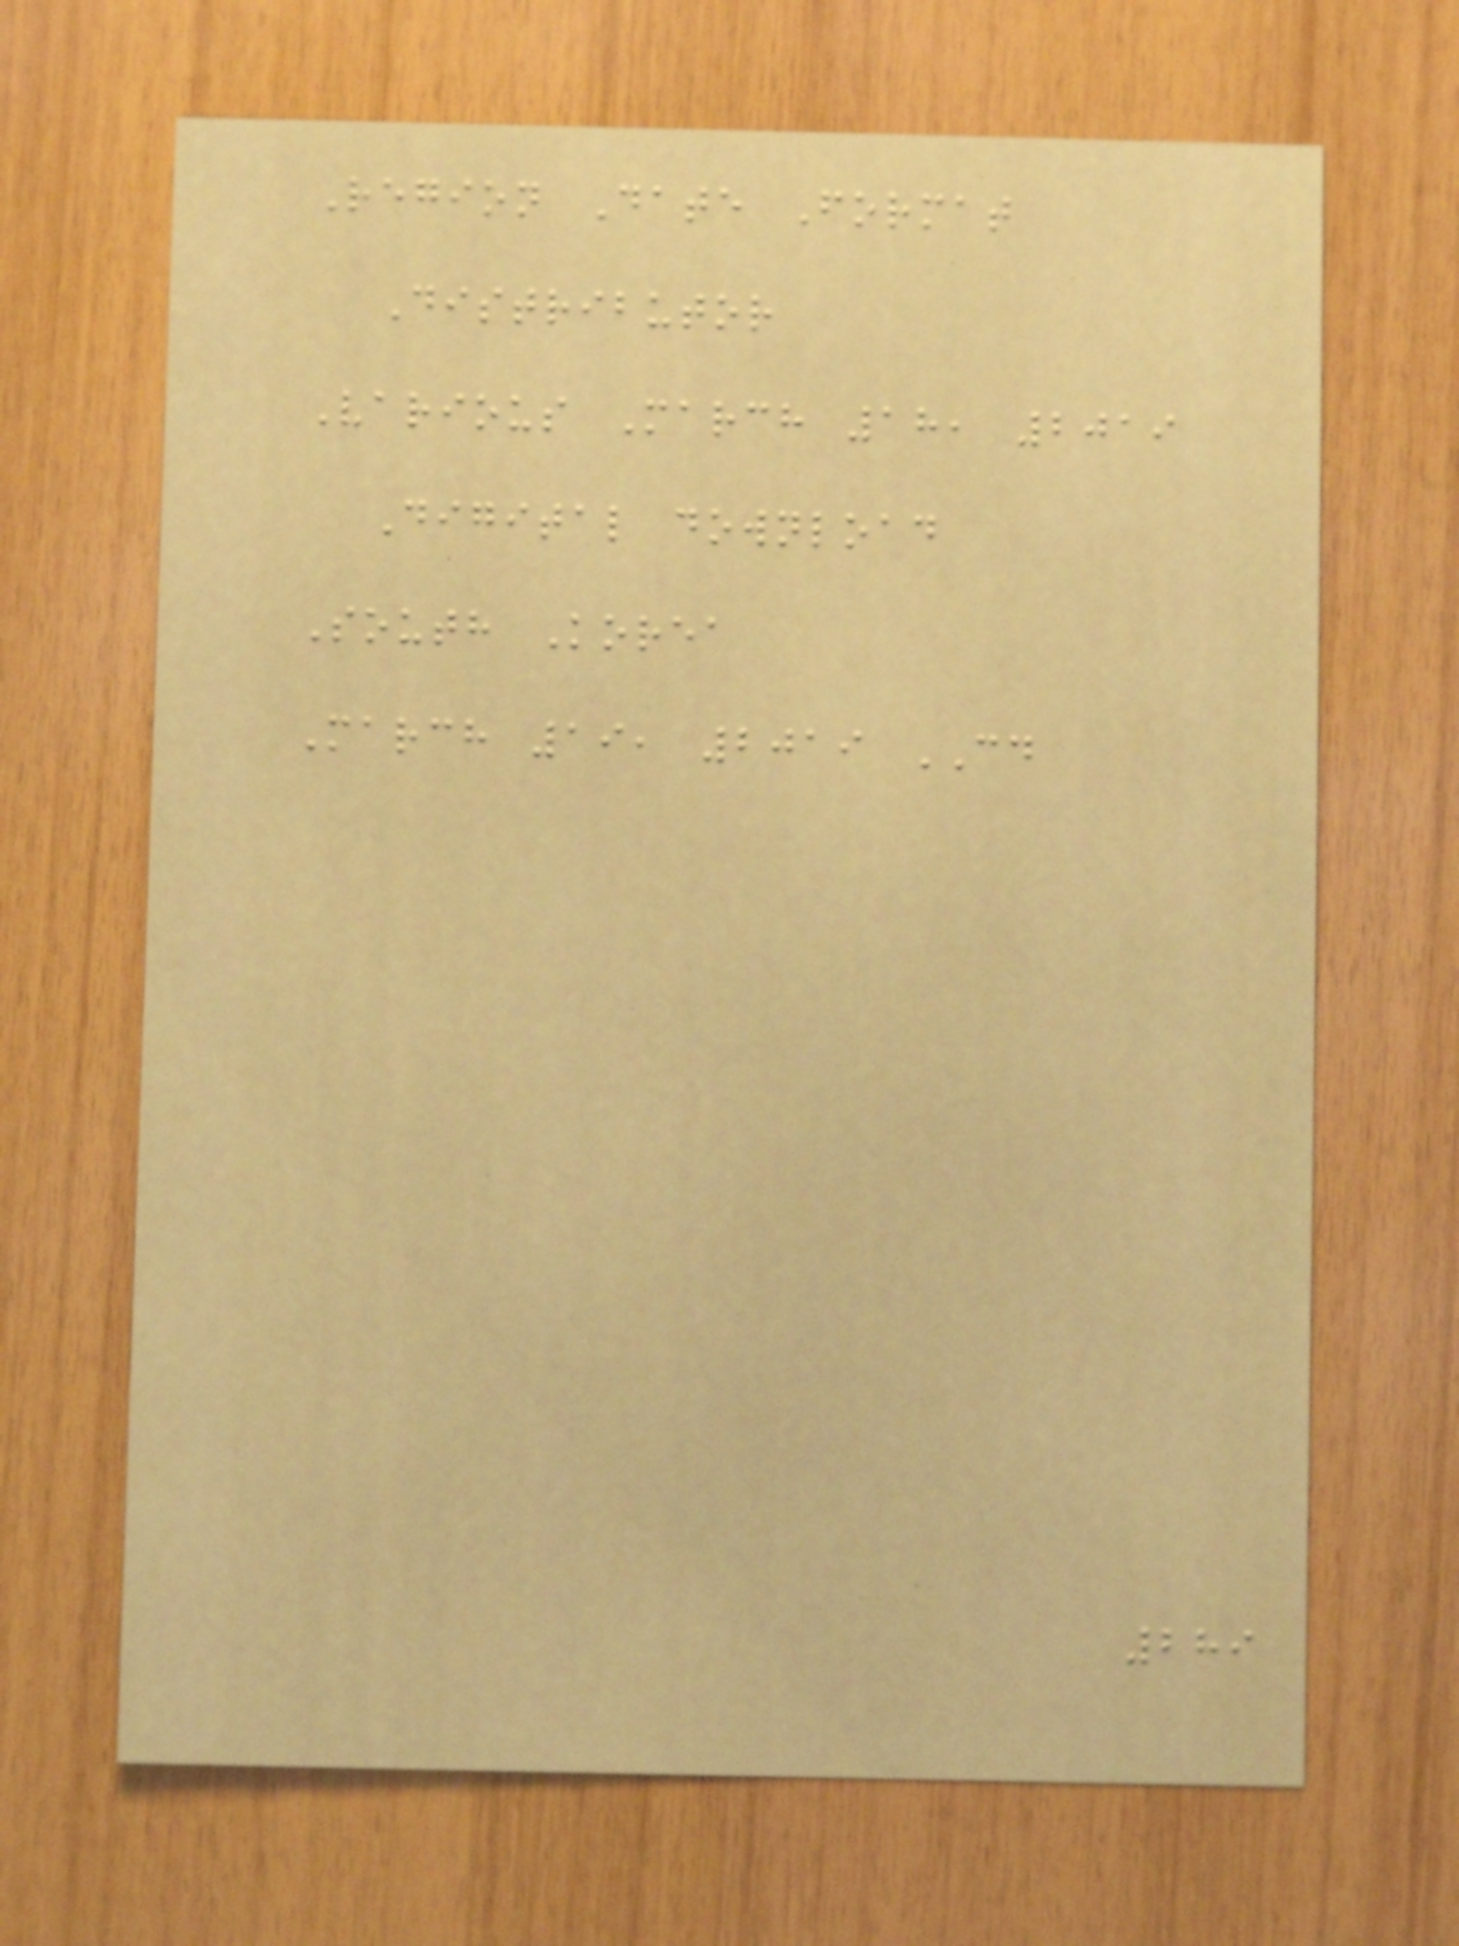Region Date Format
Distributor
Various March 18, 2019
Digital download
South Korea
March 19, 2019 CD
289
